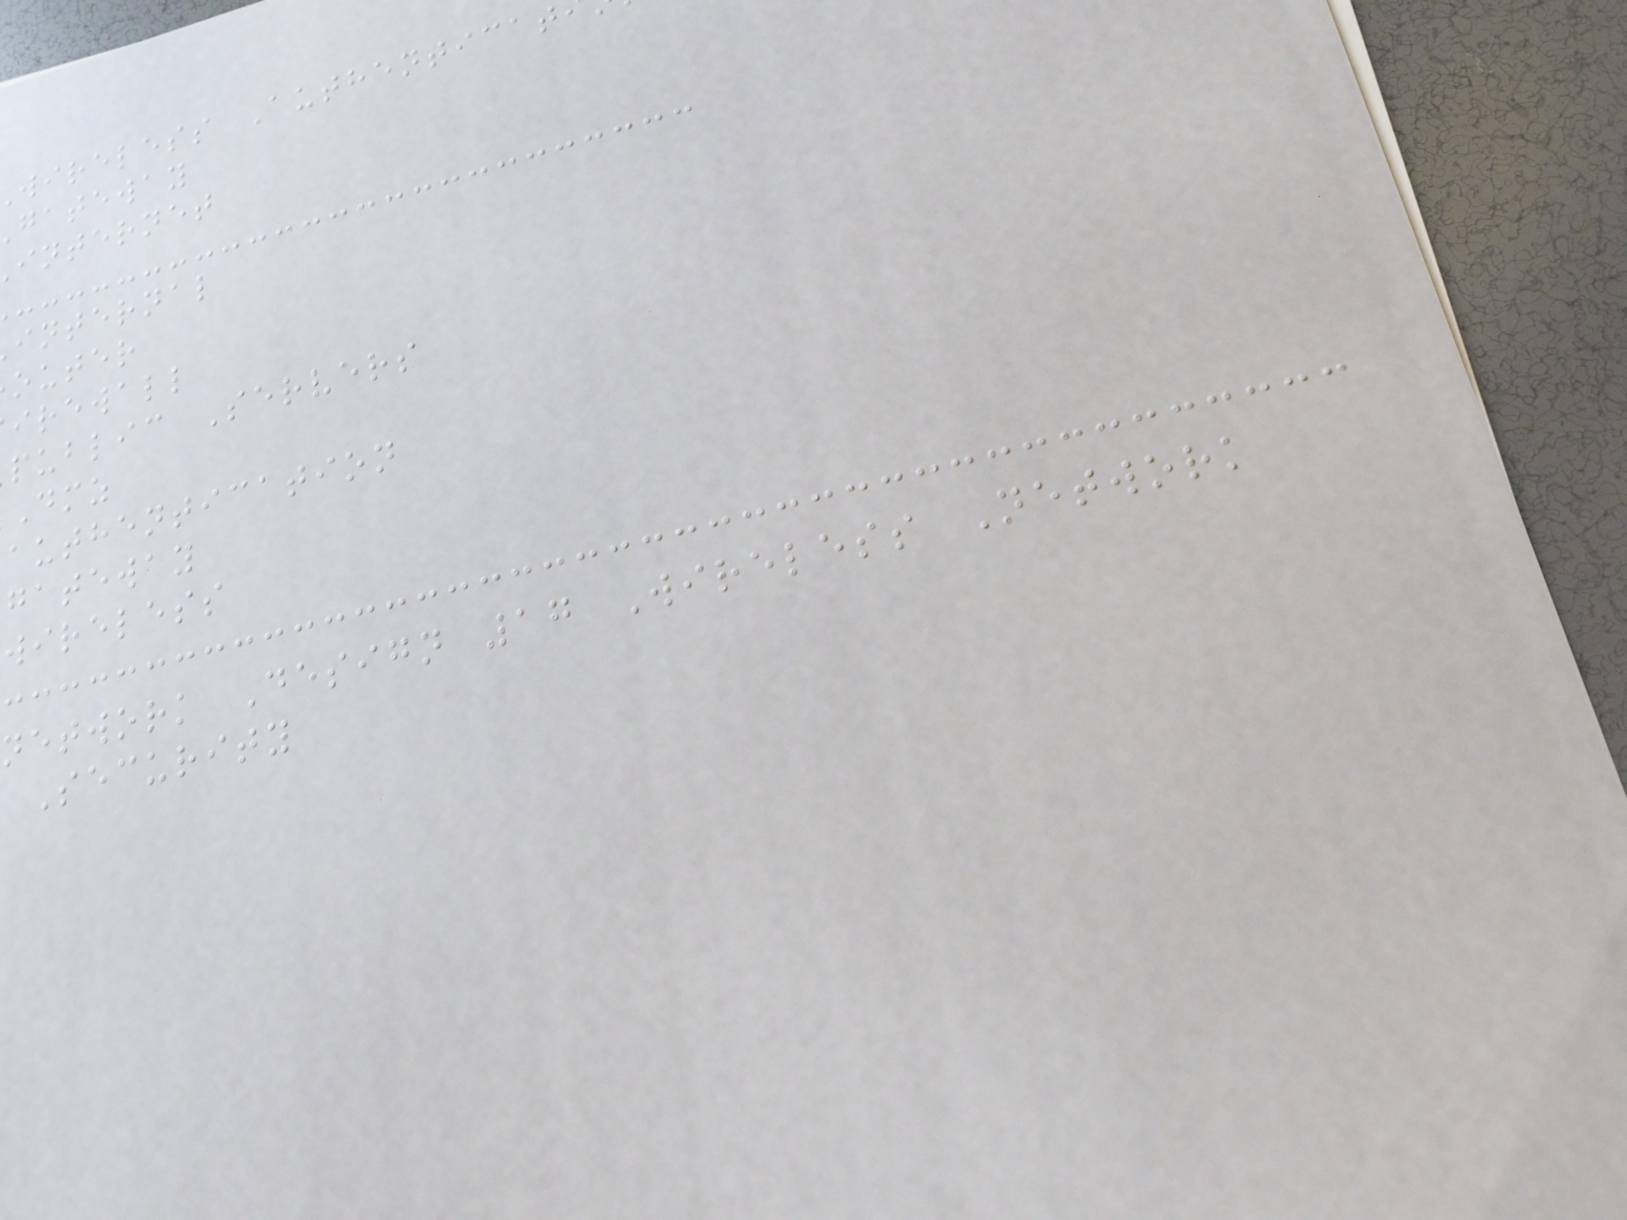wireless Authenticat
gateway
internet
internal
outer
irewall
public Servers
authentication
gateway
wireless
network Design 17 Wireless Network
Security
